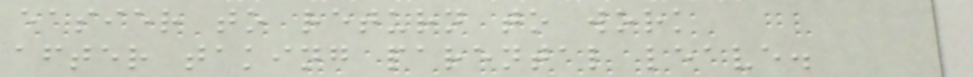easier to return to work
after taking parental leave.
